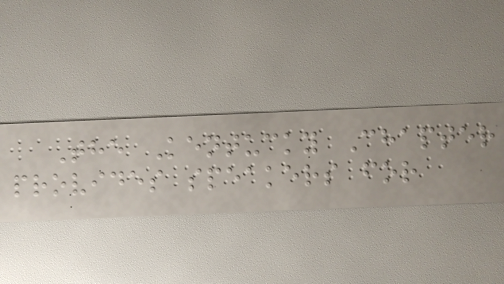The Kentucky Chapter
provides speakers for
